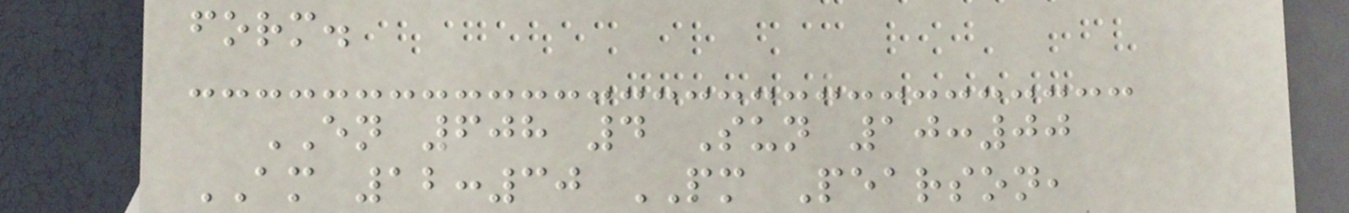form.
EN 608 4 Sun 10:00
AM 12:30 PM Pearson,
